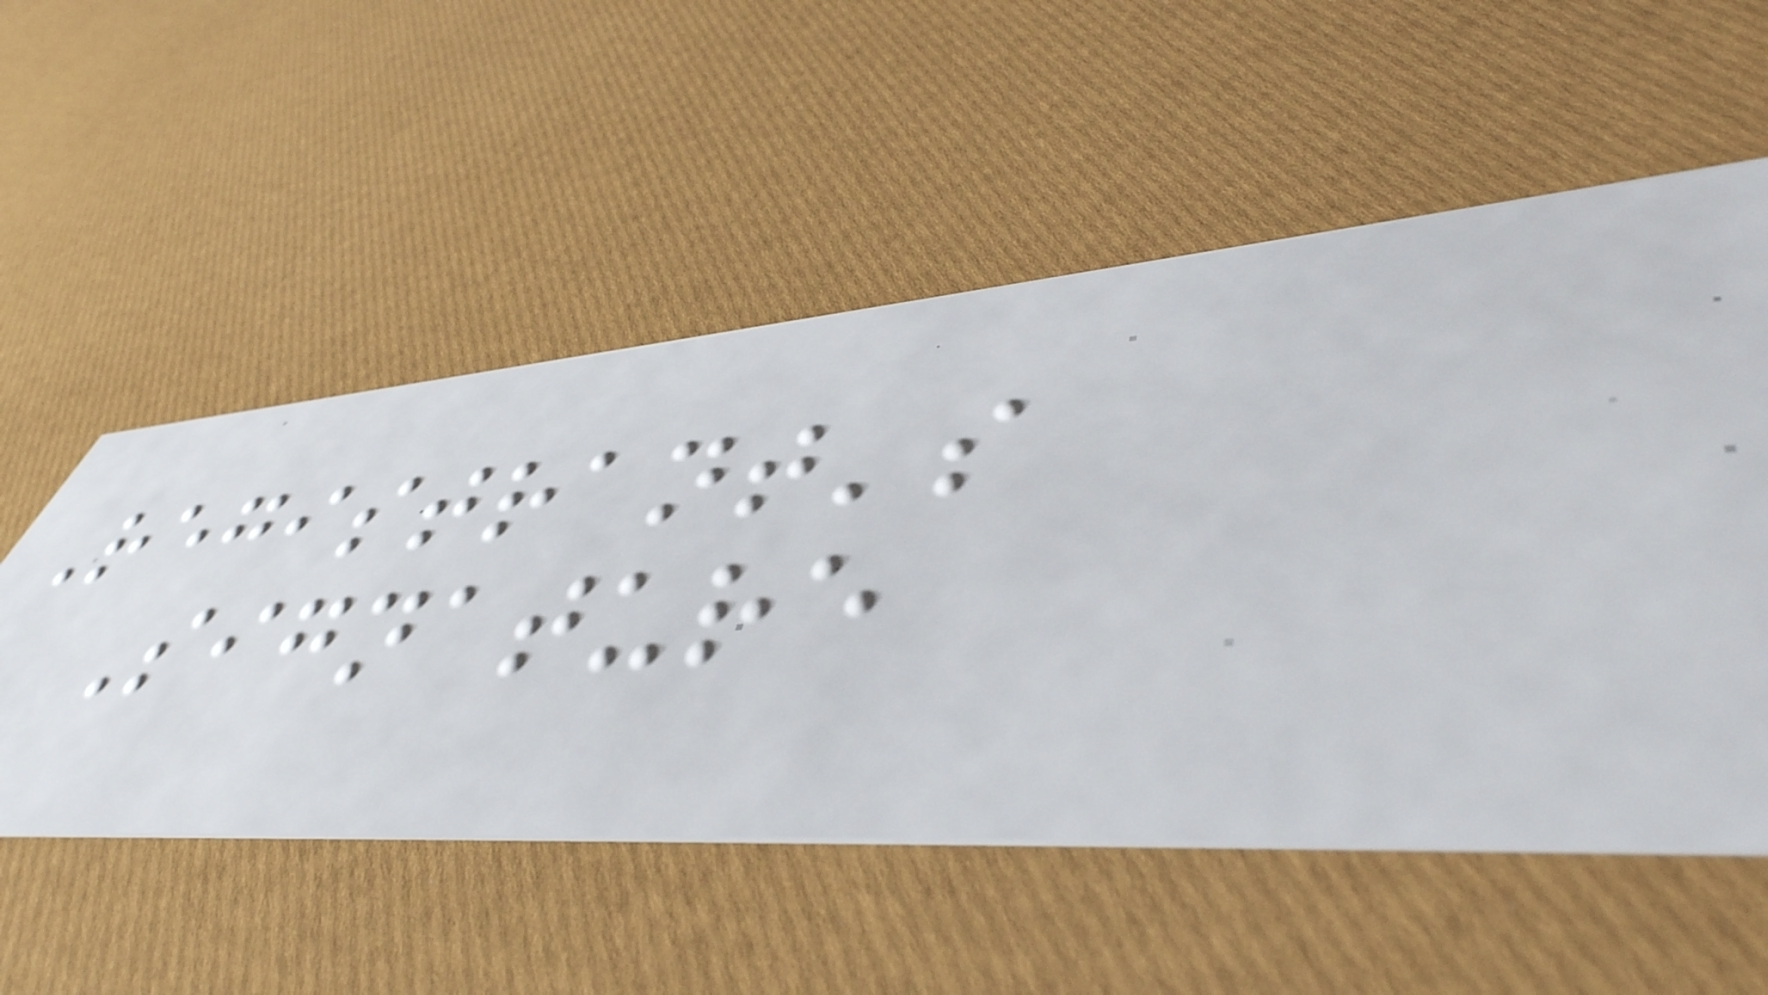Registrant's
Signature
